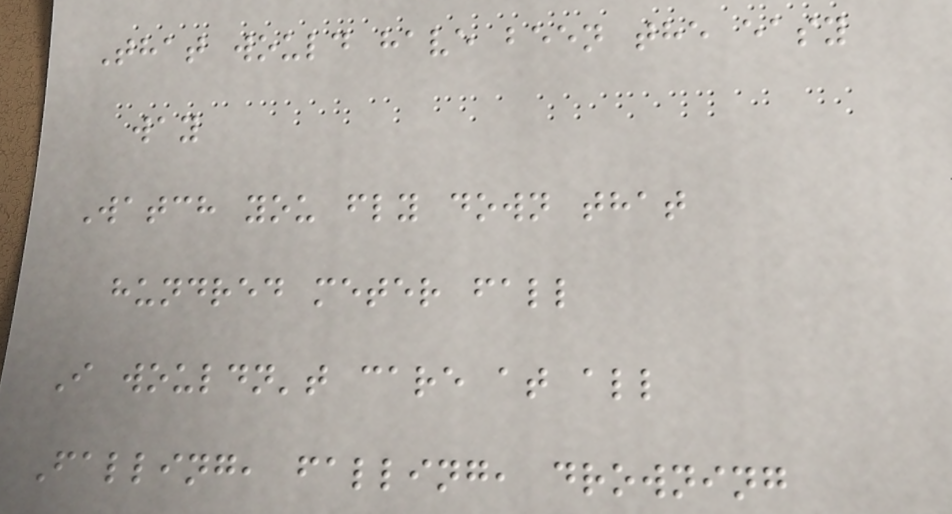That would have been the easy
way
Watch you fly down that
hundred meter fall
I wouldn't care at all
Falling, falling, drowning
